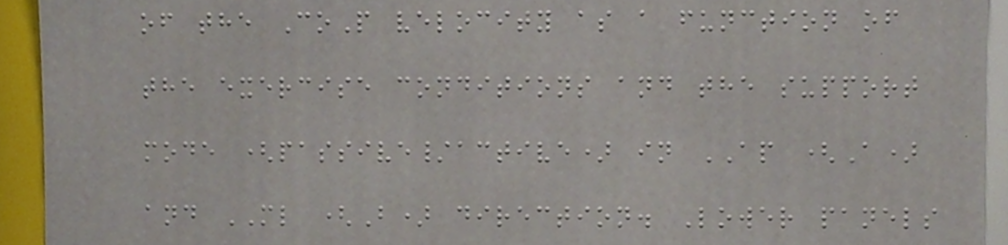of the CoP velocity as a function of
the exercise conditions and the support
mode (passive/active) in AP (A)
and ML (B) direction. Lower panels
